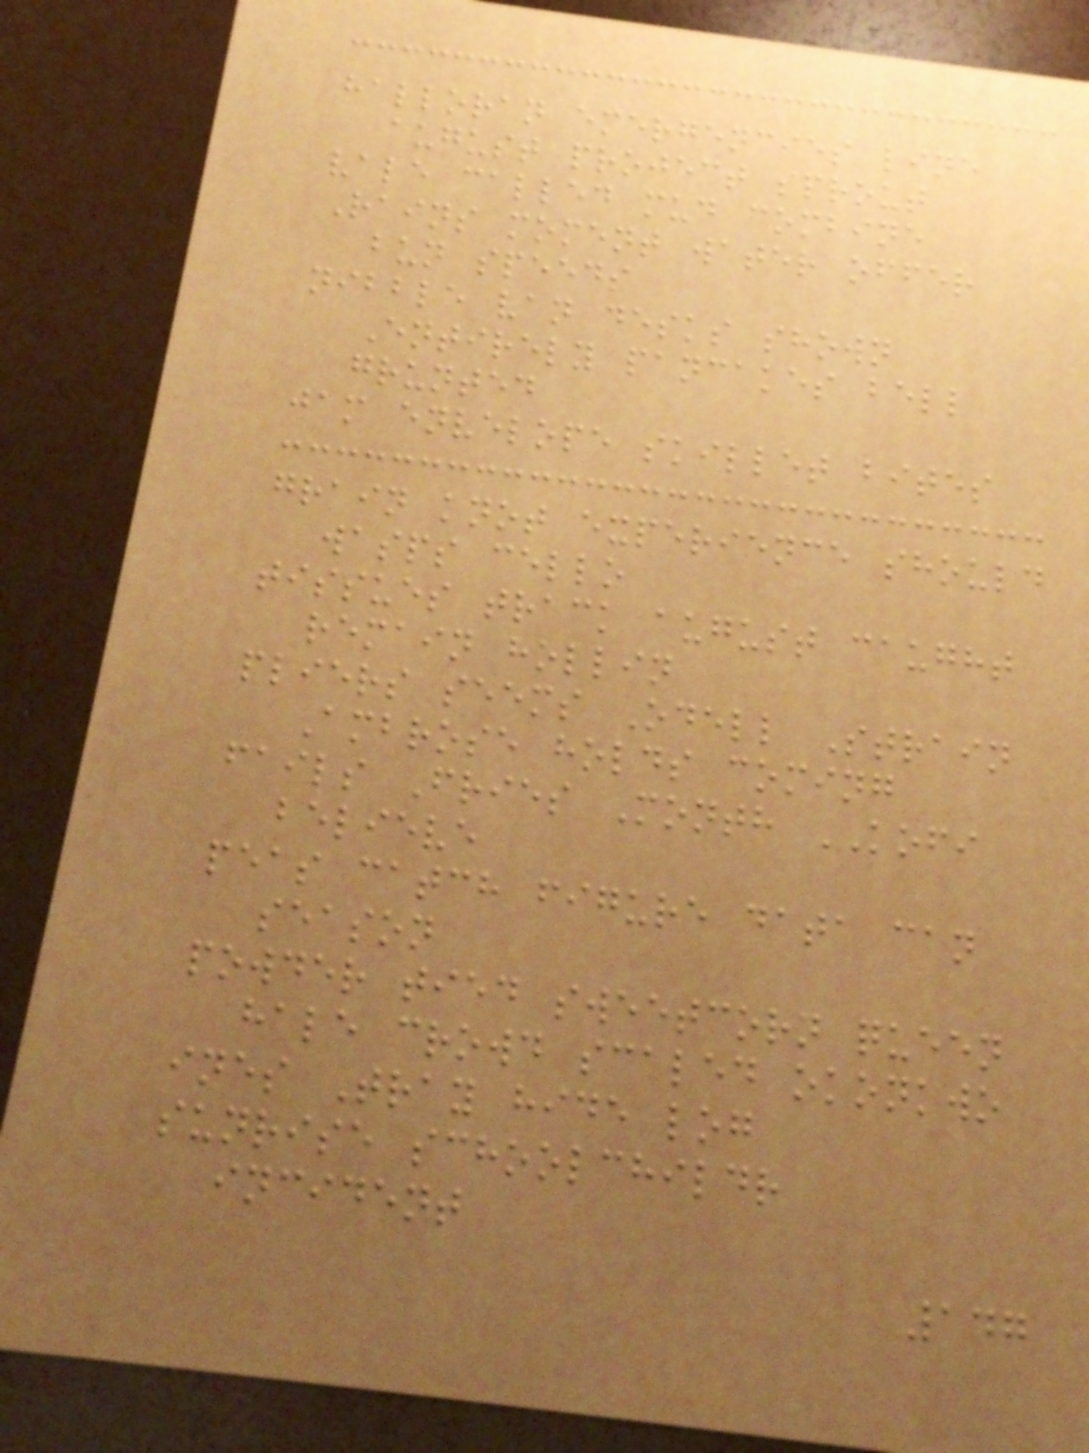halloran emergencies line
august project sprout
vale called mud combine
Rains moment water offer
bun speeds
nibble van desks shown
Entirely pancakes bell
grunted
jam envelope skillet bites
grain knot experience should
wasps cello
tissues track august caught
remain hollin
pliers seems Odell Strain
Ambrose holds coming
fails Fries Month KOFI
believe
peas catch figure data can
season
powder tied sweetcorn queen
hale crowd scaled okonkwo
ines Tray hide log
sunrise schoolchildr
incident
147
